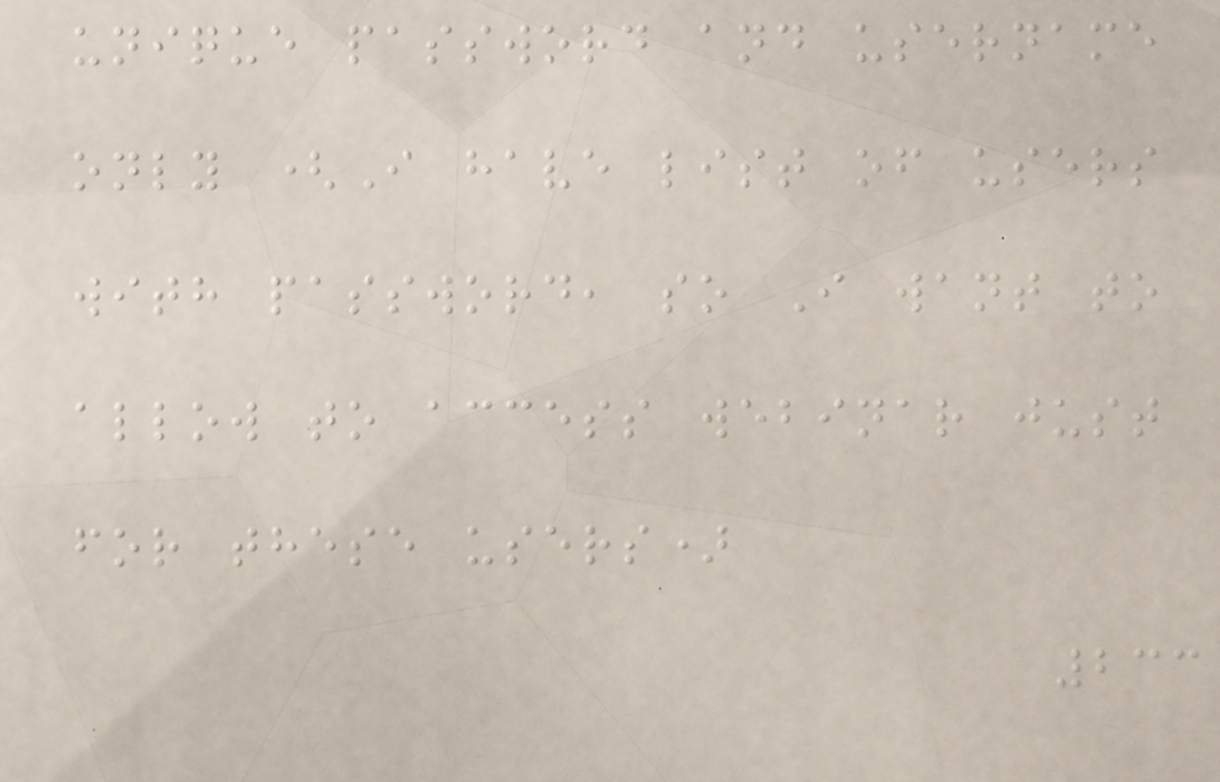unique password and username
only (I have list of users
with password, so I want to
allow to access webinar just
for these users)
233
